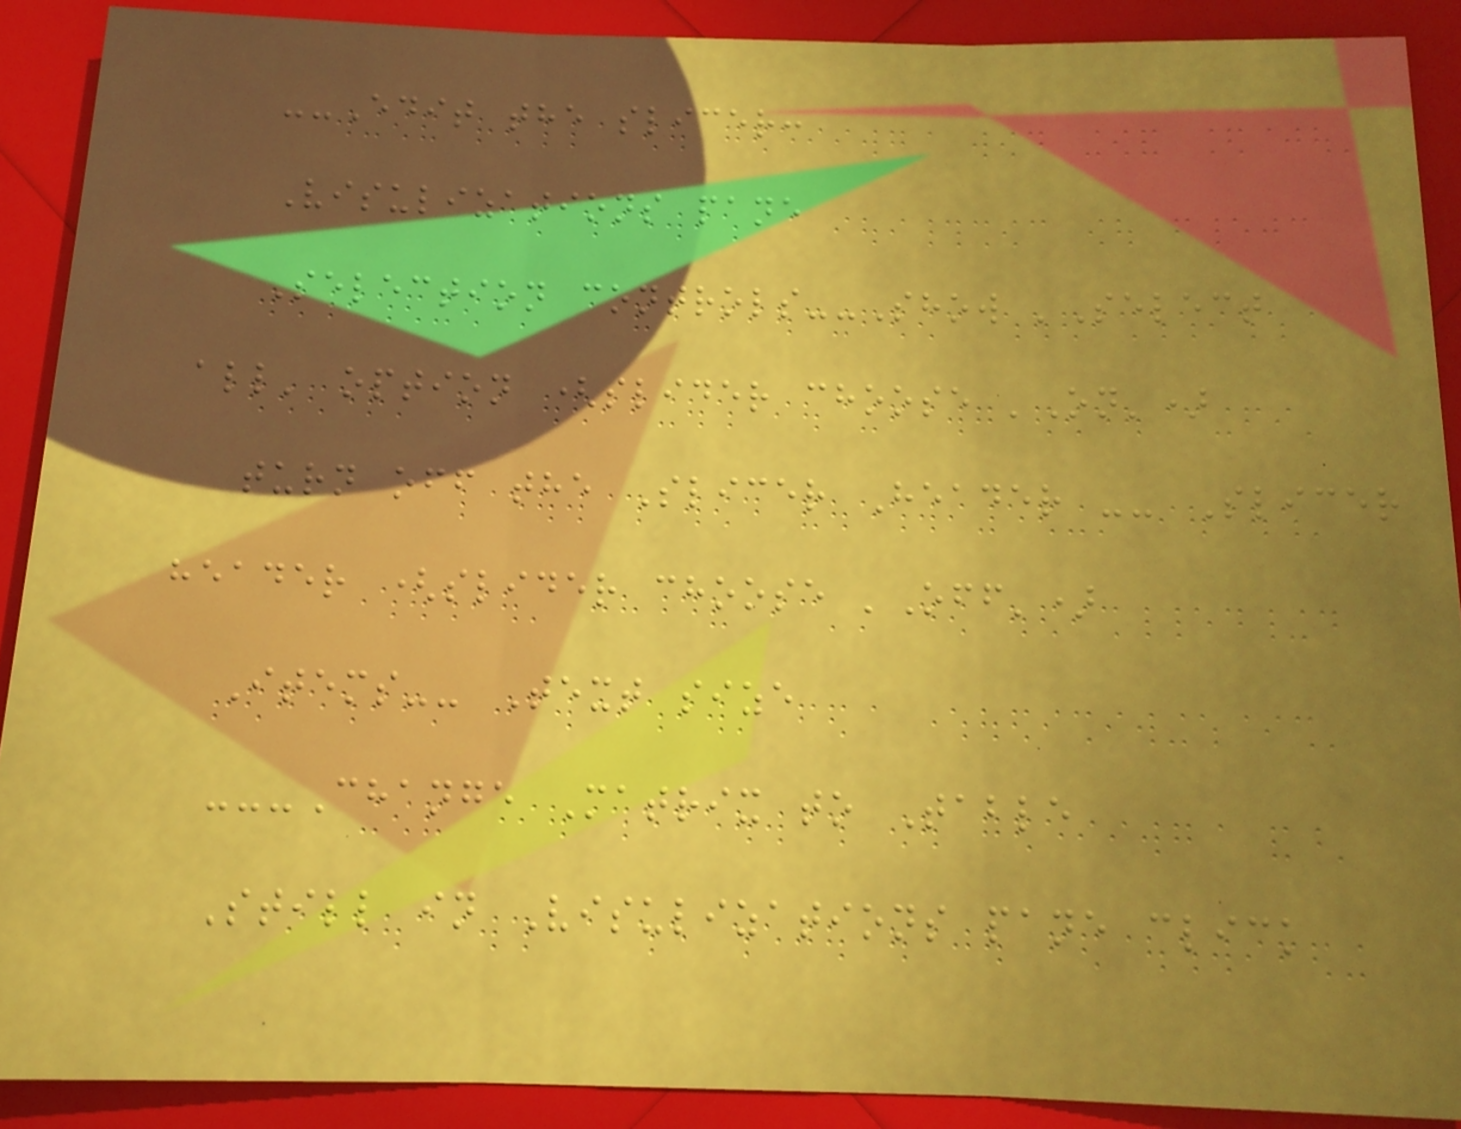--Edit the slicer:
Visulizations pane
Selection controls--Show 'Select
all' option (slider choose 'On')
turn off the Slicer Header -- Slicer
header (slider choose 'Off')
Items-- Text size
---Change Matrix to Table
Still in Visulizations pane click
